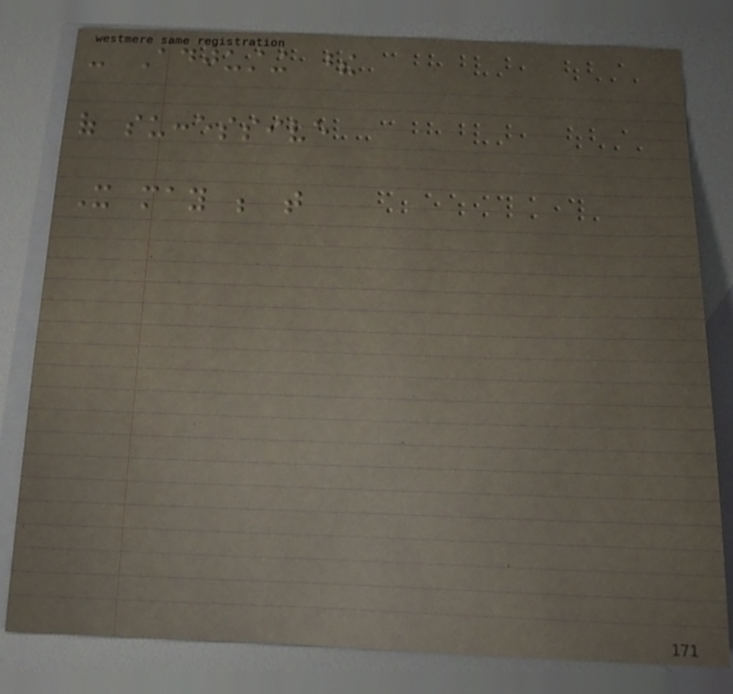- Adjusting these
of successive
It may be that
